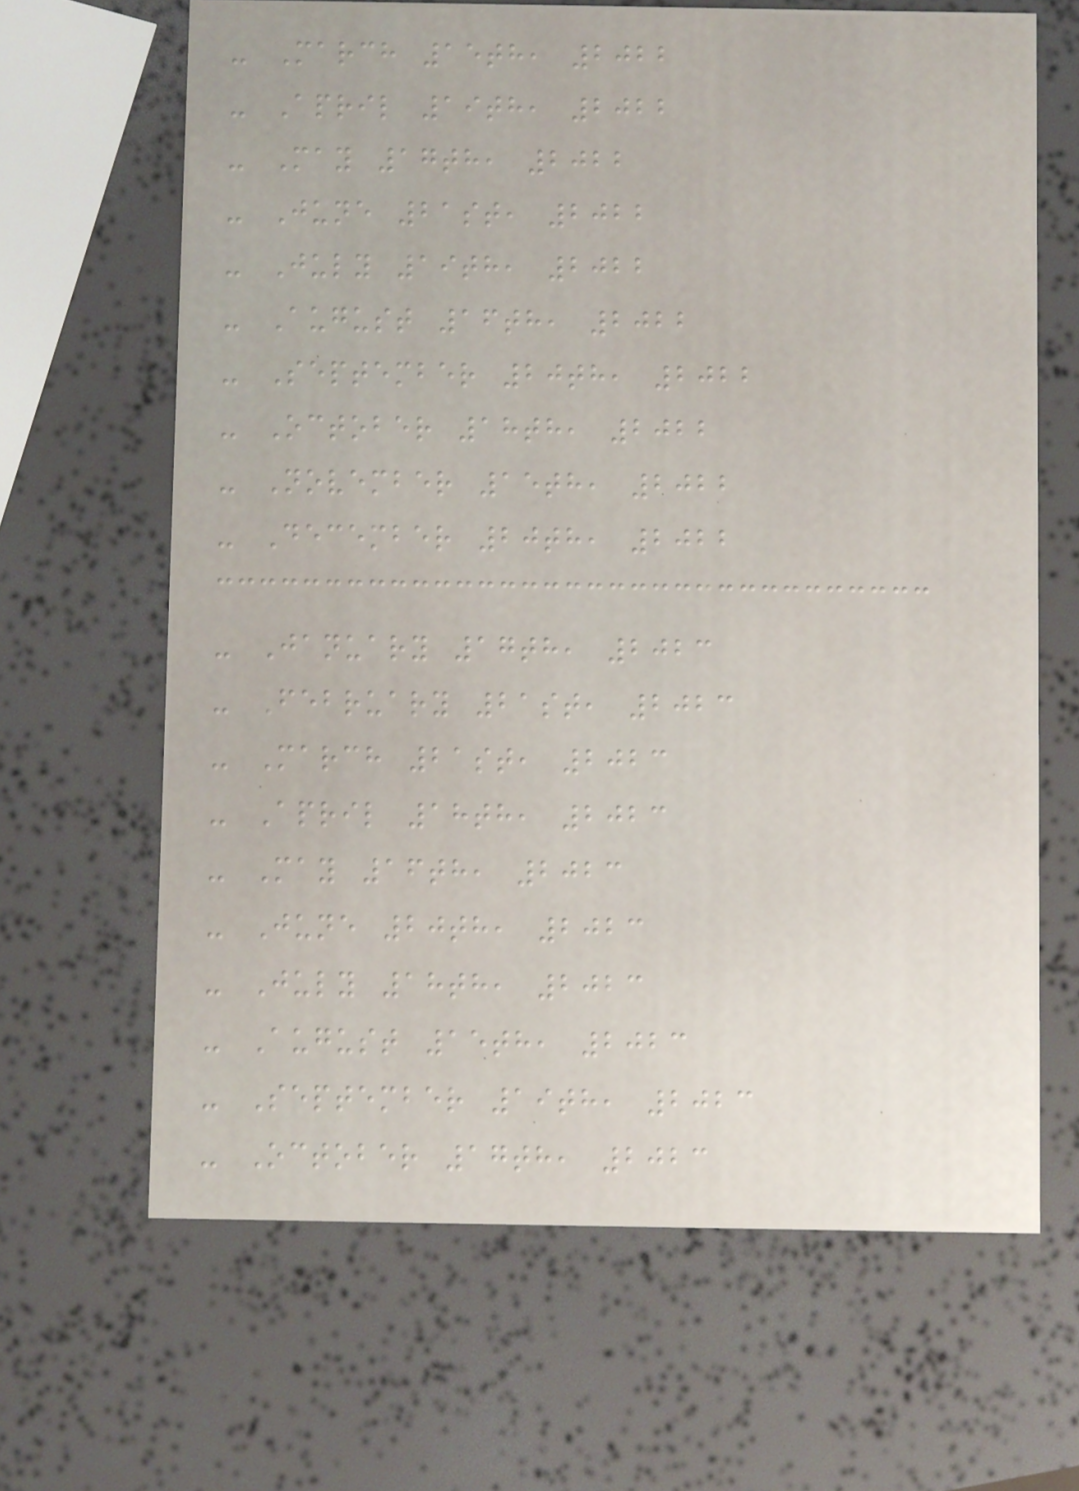- March 15th, 2022
- April 19th, 2022
- May 17th, 2022
- June 21st, 2022
- July 19th, 2022
- August 16th, 2022
- September 20th, 2022
- October 18th, 2022
- November 15th, 2022
- December 20th, 2022
- January 17th, 2023
- February 21st, 2023
- March 21st, 2023
- April 18th, 2023
- May 16th, 2023
- June 20th, 2023
- July 18th, 2023
- August 15th, 2023
- September 19th, 2023
- October 17th, 2023
